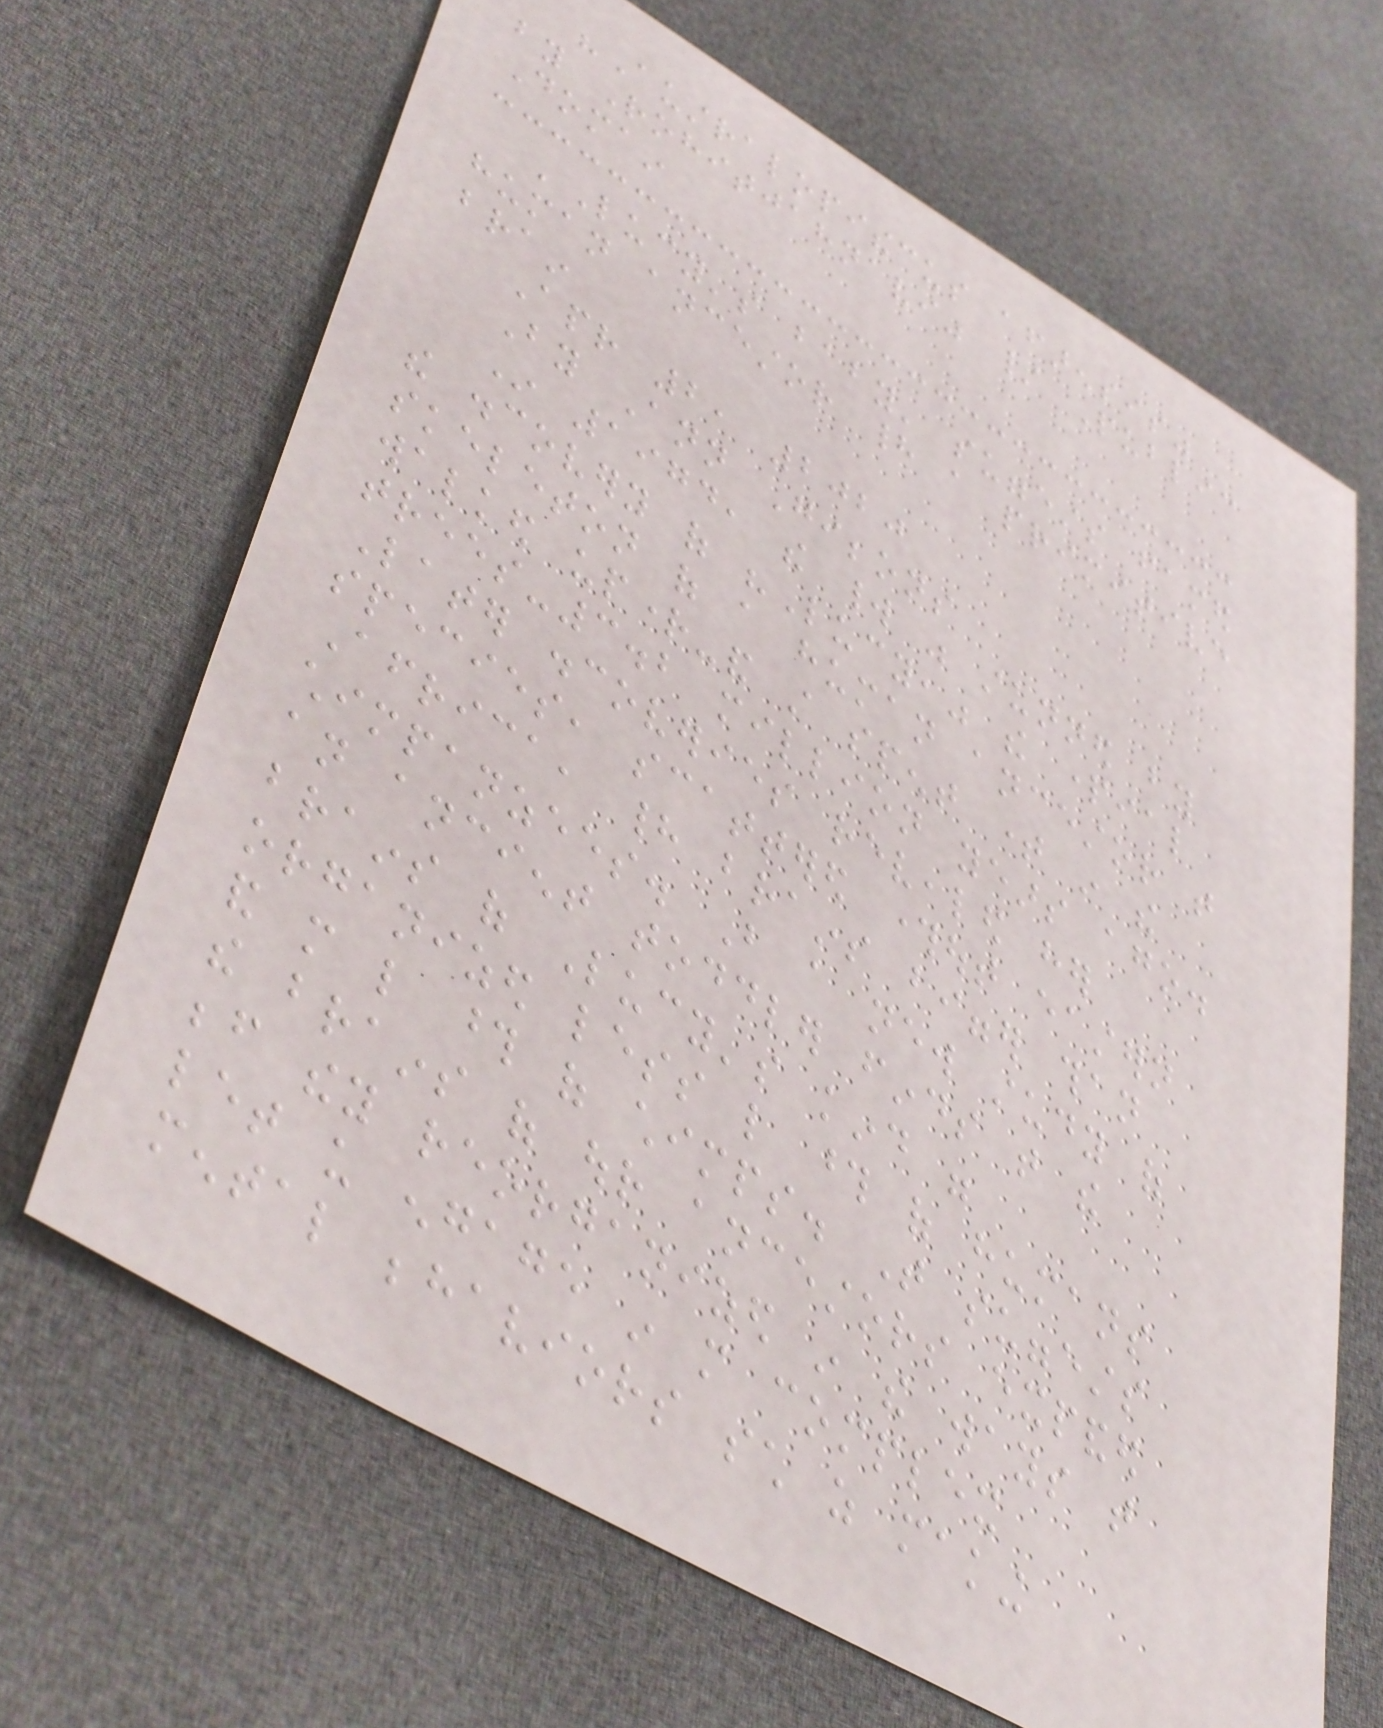"Australopithecus afarensis"
by Rohitjahnavi" / Public
Domain
'Lucy's baby' suggests famed
human ancestor had a primitive
brain
Apr 2, 2020
By Ann Gibbons
In 1974, the world was stunned by
the discovery of "Lucy," the partial
skeleton of a human ancestor that
walked upright-and still spent time in the
trees-3.2 million years ago.
Later discoveries revealed her
species, scattered throughout eastern
Africa, had brains bigger than
chimpanzees. But a new study of
an ancient toddler finds that the
brains of Lucy's kind were
organized less like those of humans
and more like those of chimps. That suggests
the brains of our ancestors expanded
before they reorganized in the ways that
let us engage in more complex
mental behaviors such as making
